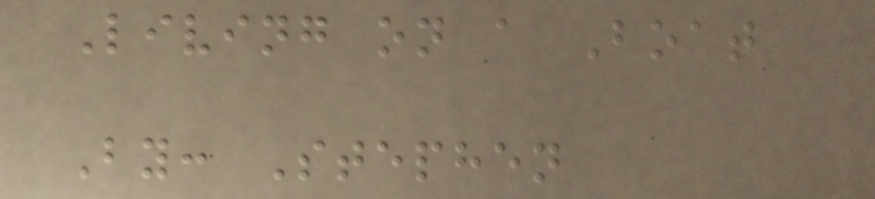Living on a Boat
By: Stephen
